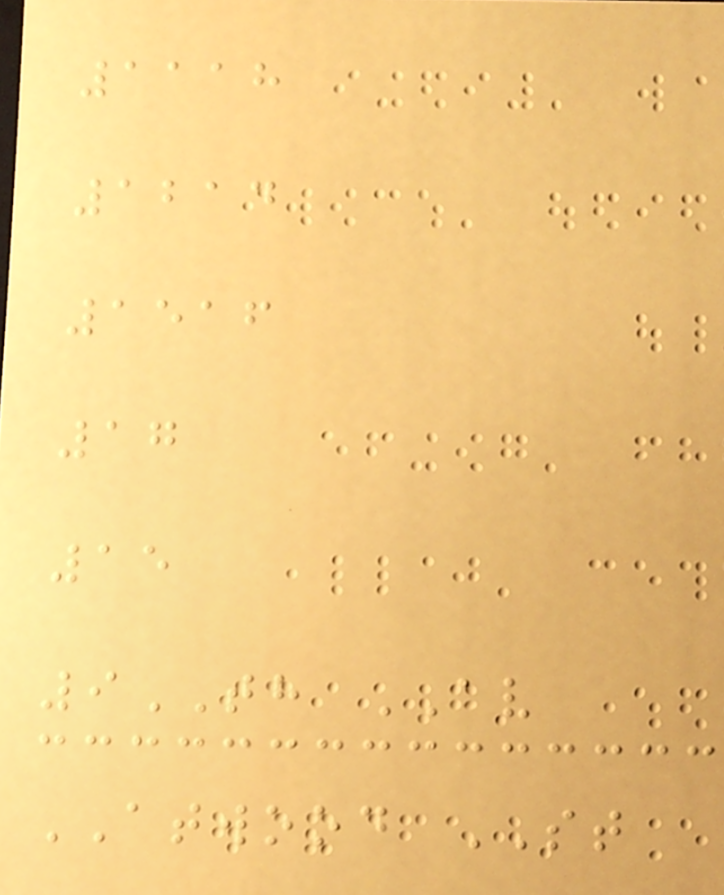1118
1214
1516
17
15
9TH AV
ATWOOD ST
